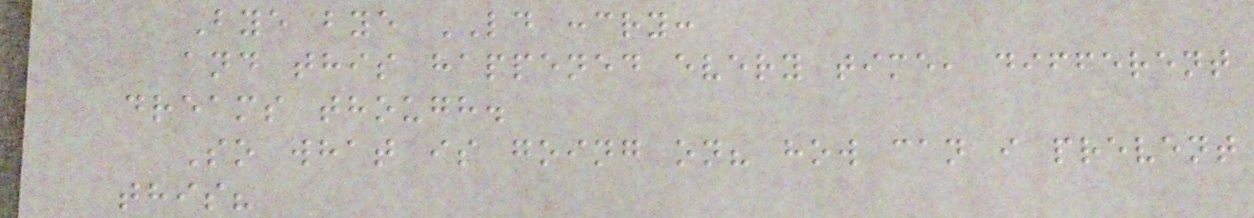Bye bye LD :cry:
and this happened every time, different
dreams though.
So what is going on? how can i prevent
this?
